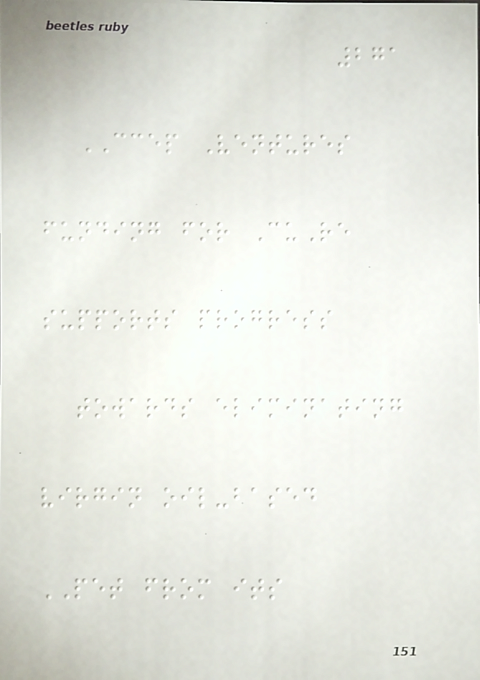271
CCEP Ventures
funding for CuRe
supports progress
towards eliminating
virgin oil-based
PET from its
